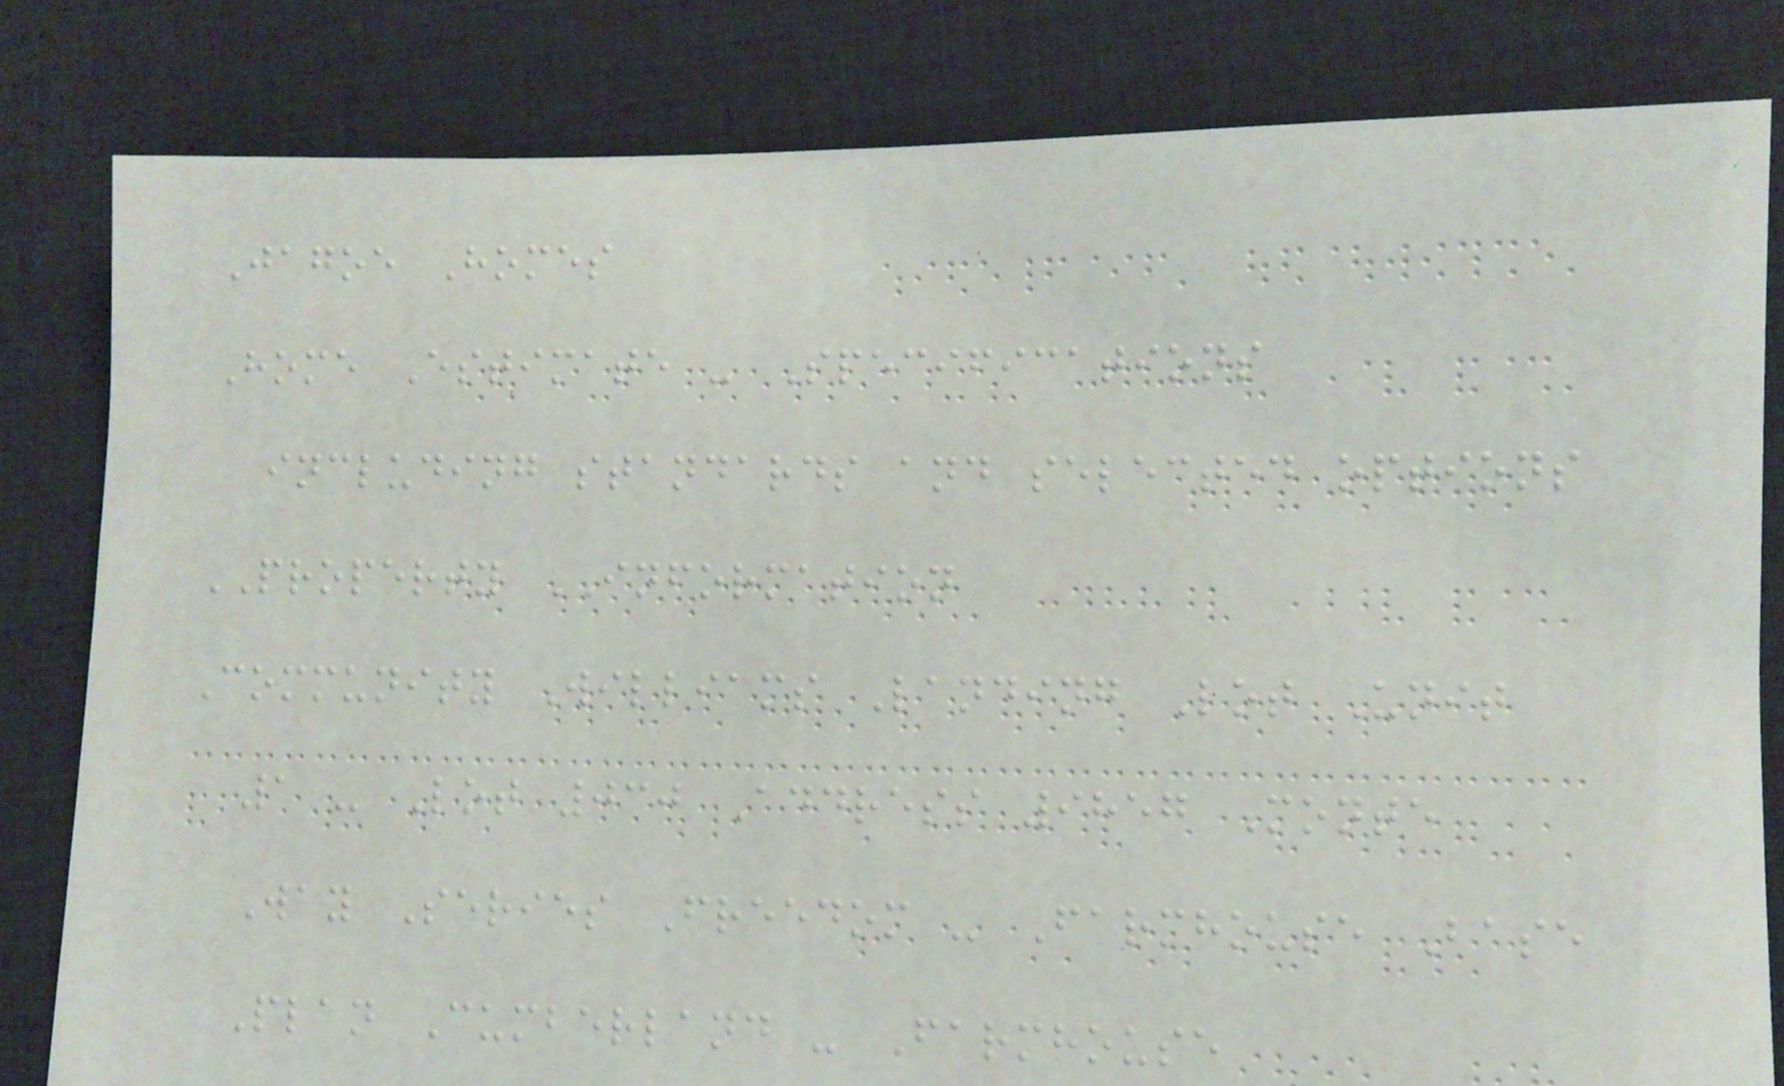Jagoe Homes
Home Estimate - Specifications
including standards and selected options
PROPERTY INFORMATION
Community Williams Landing Lot Unit
1 - Lot 030 Address 9857 Monte
Way Series Freedom - Farmhouse Base
Plan Cumberland - Farmhouse
